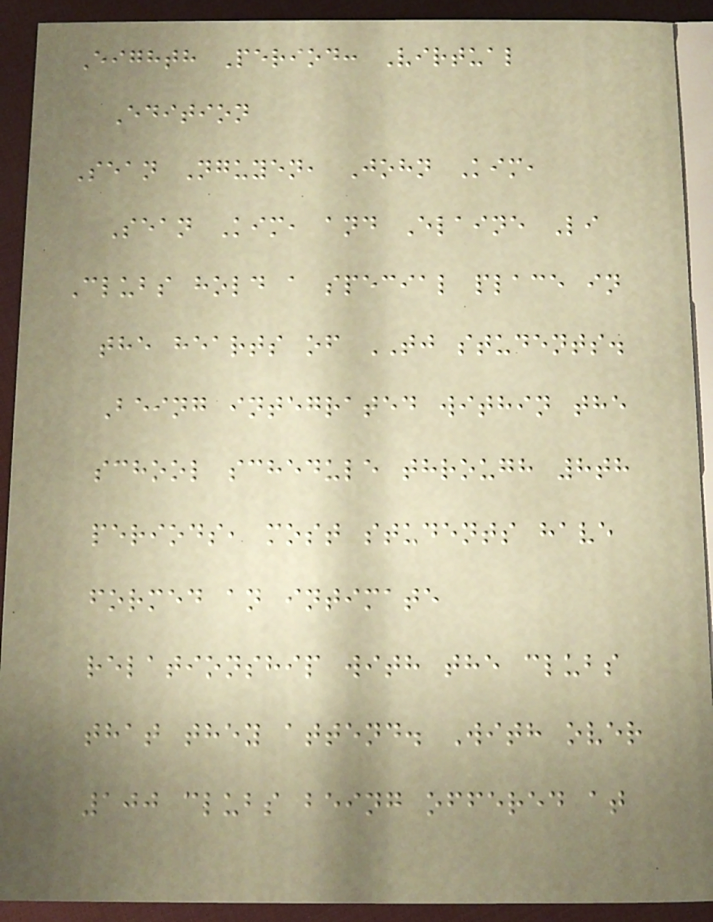Eighth Period: Virtual
Edition
Sean Nguyen, John Kim,
Sean Kim, and Elaine Li
Clubs hold a special place in
the hearts of TJ students.
Being integrated within the
school schedule through 8th
periods, most students have
formed an intimate
relationship with the clubs
that they attend. With over
100 clubs being offered at
